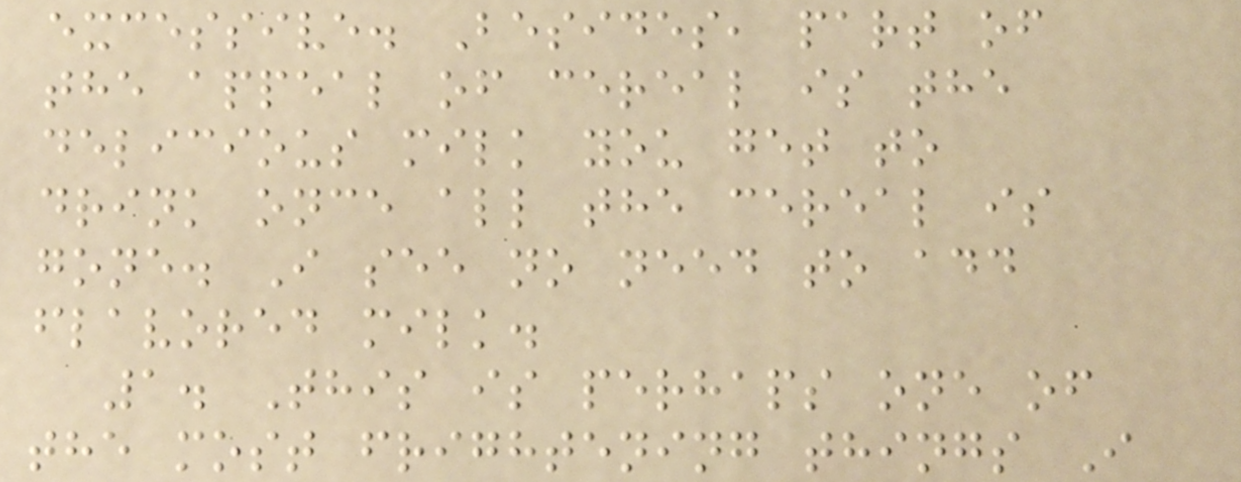excessive. Besides, part of
the appeal of cereal is the
delicious milk you get to
drink once all the cereal is
gone. I see no need to add
flavored milk.
1. This is perhaps one of
the most frightening things I
